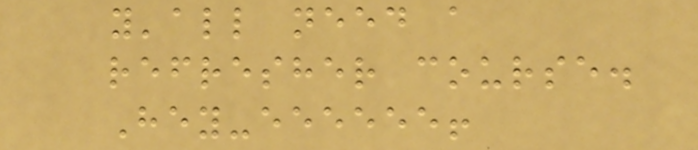y'all need a
refresher course.
Hey-eeeeee!
